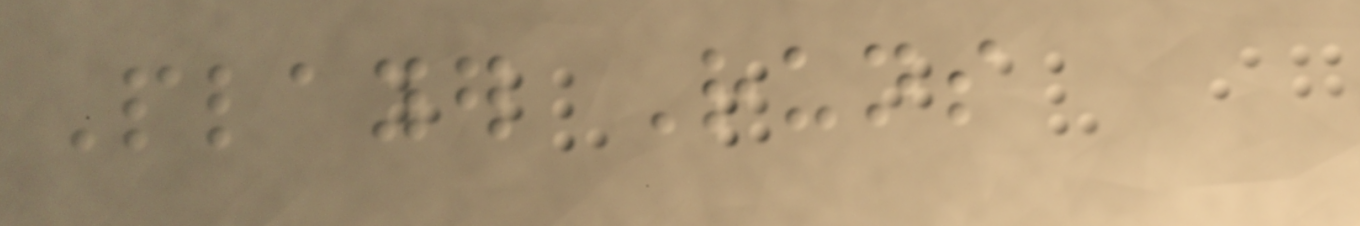Player Runs
